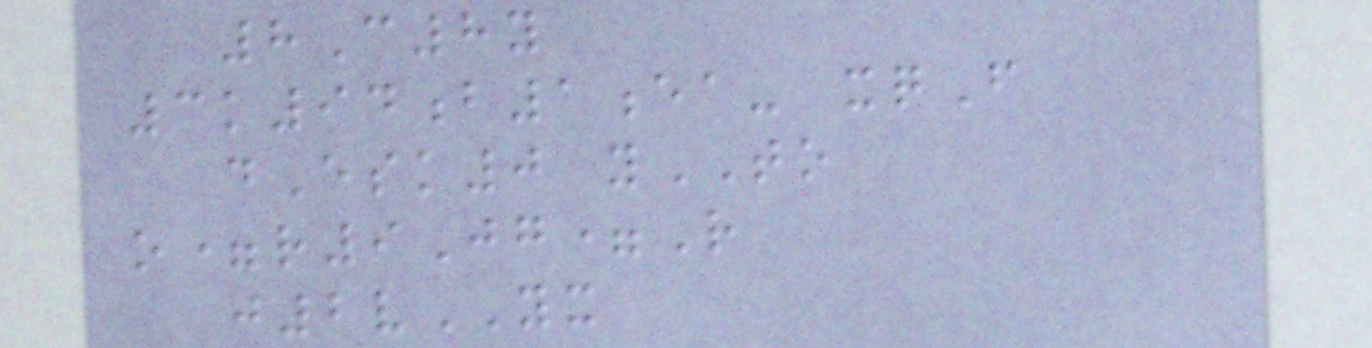8C8y
3k94b1ea- xqF
dEsk0 yTO
o=r9Jg=R
j2vYX
